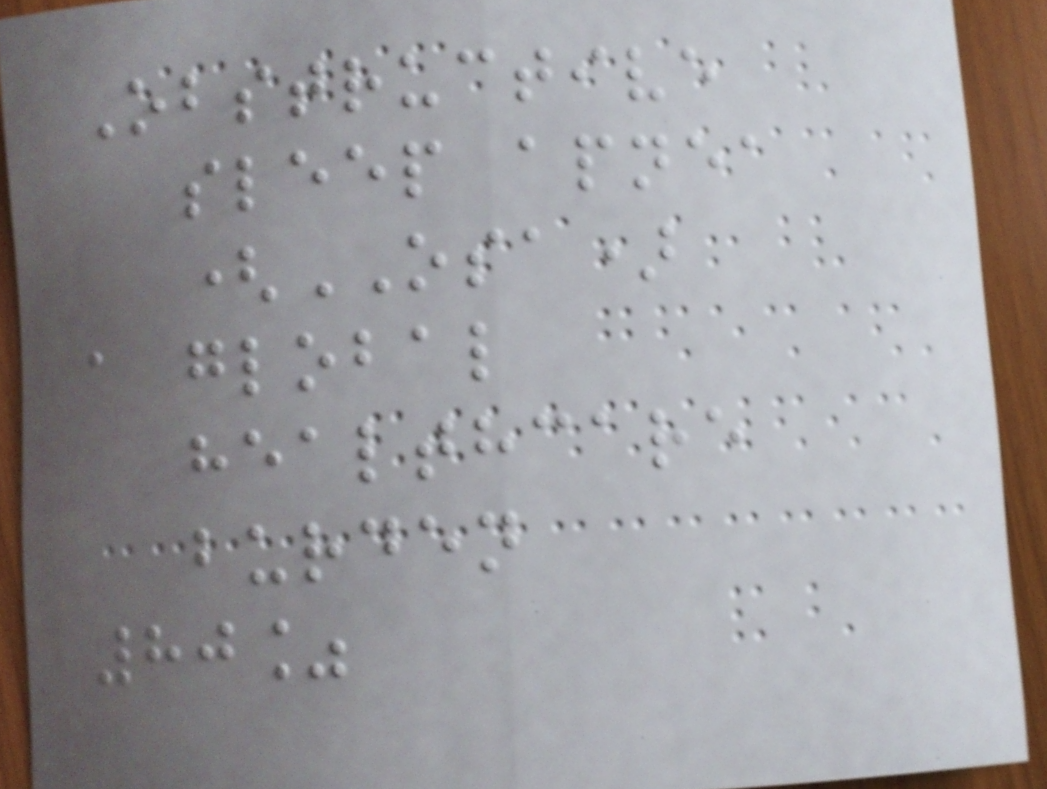Obstructive
sleep apnea
(OSA)
a global
healthcare
burden
80%
